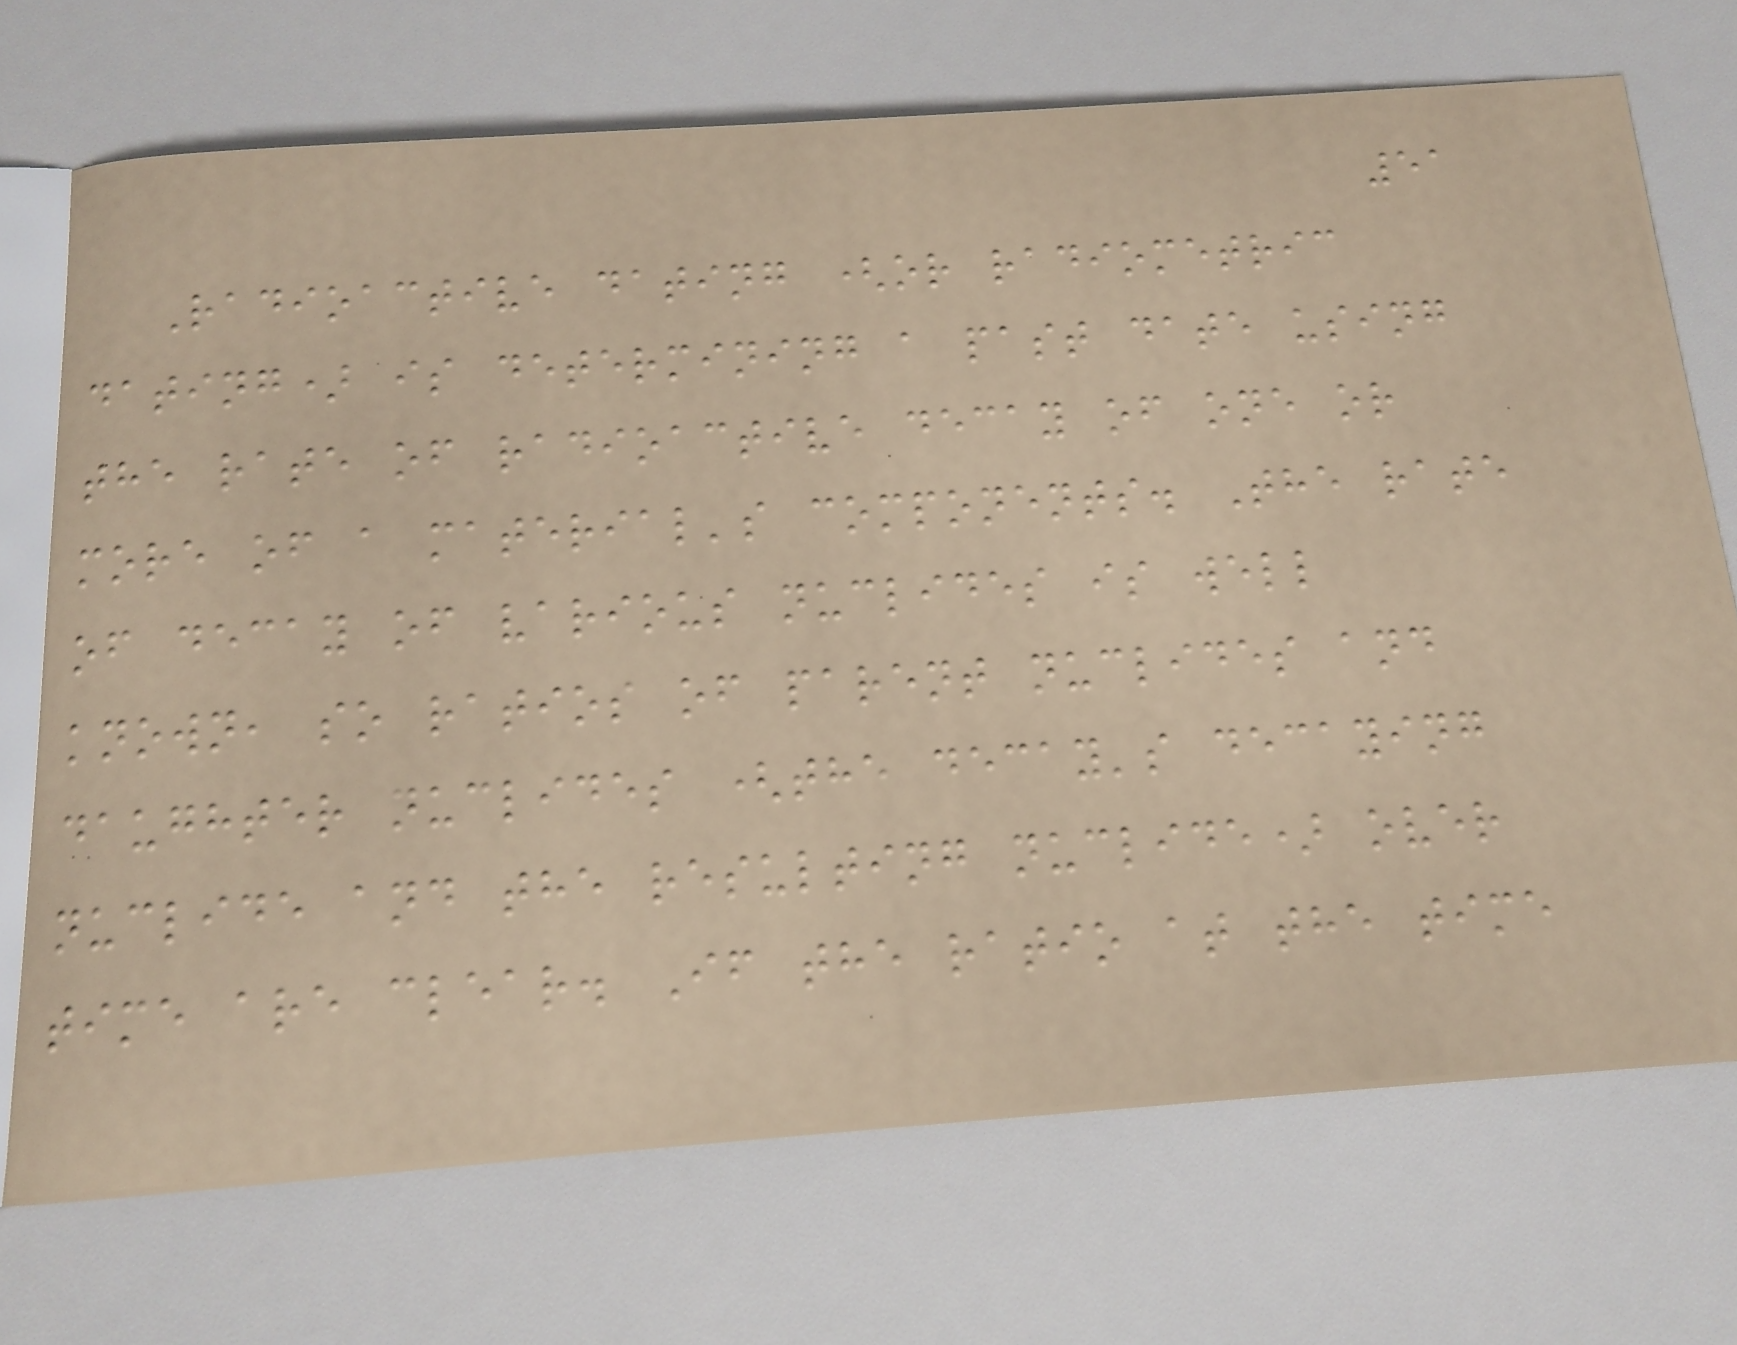51
Radioactive dating (or radiometric
dating) is determining a past date using
the rate of radioactive decay of one or
more of a material's components. The rate
of decay of various nuclides is well
known, so ratios of parent nuclides and
daughter nuclides (the decay's decaying
nuclide and the resulting nuclide) over
time are clear. If the ratio at the time
